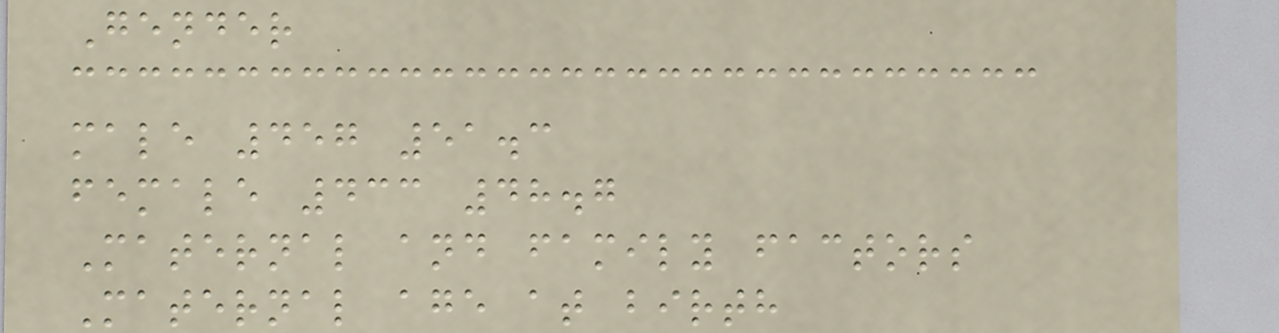Gender
male 457 51.3
female 433 48.7
Maternal and family factors
Maternal age at birth
